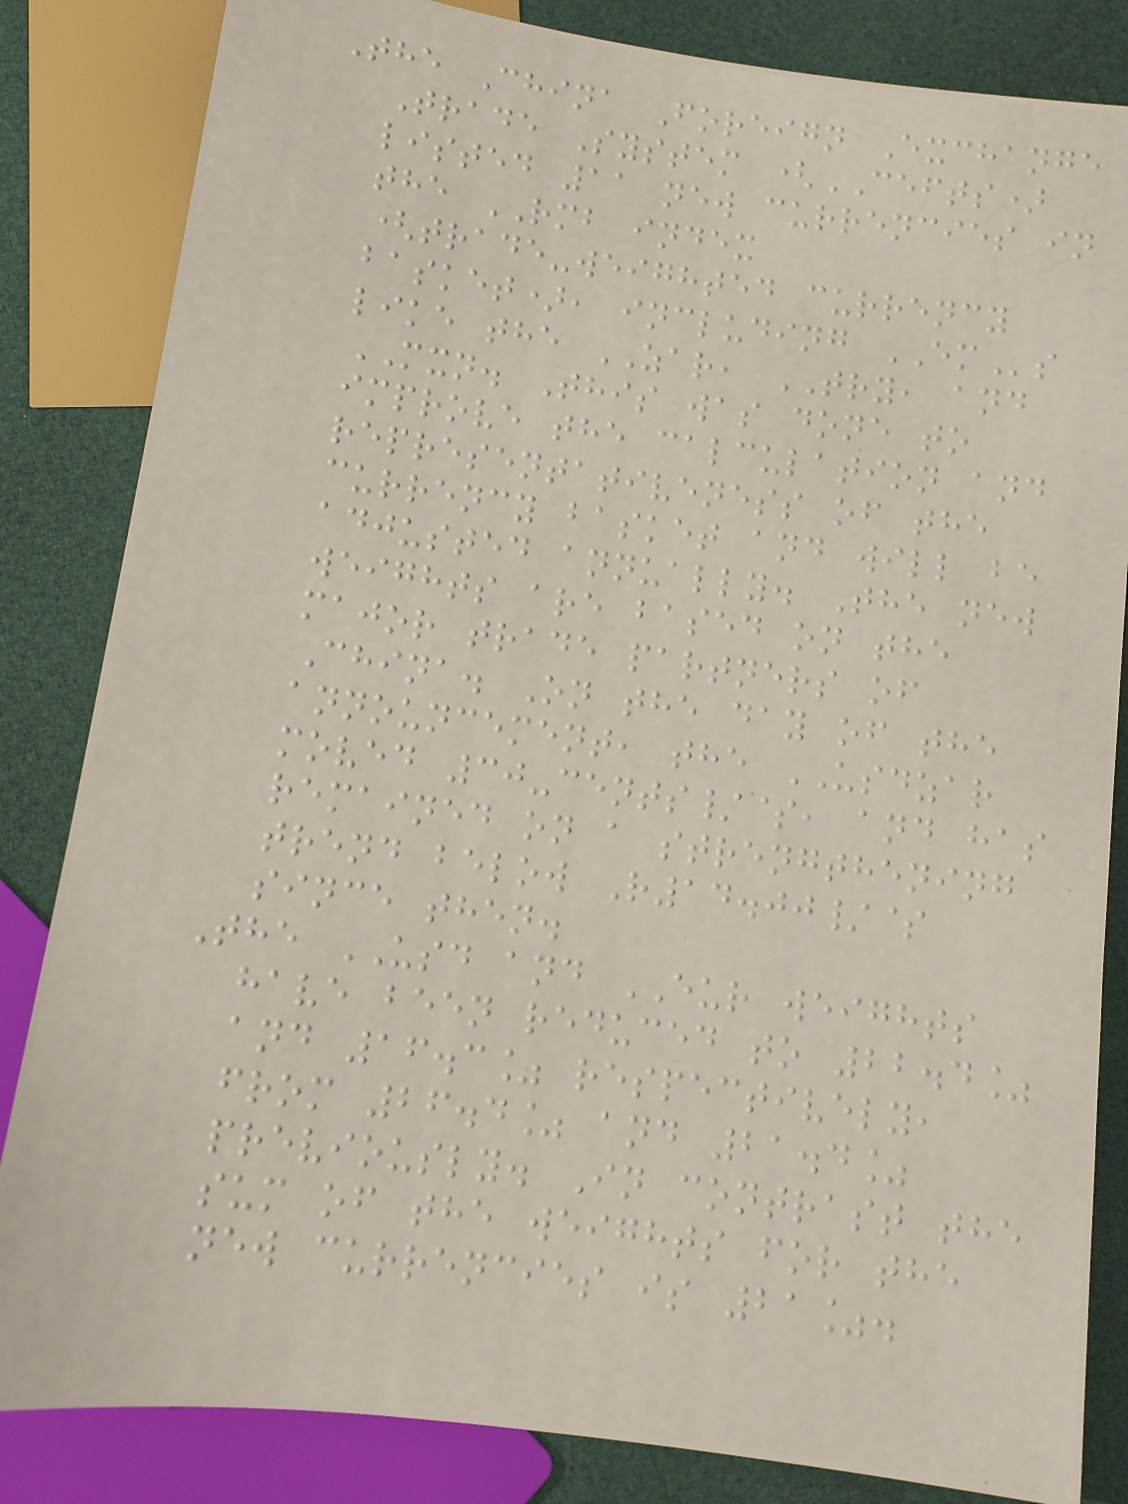The China Foreign Exchange
Trade System (CEFTS)
listed 11 new currencies in
the RMB index
(trade-weighted currency
basket), including EMs
like the ZAR, TRY, and
MXN. This was done to
improve the calculation and
representativeness of the
currency basket and will be
adjusted annually. The new
weights are based on the
major trade partners of
China. On the day of the
announcement, the USDZAR
moved 30-cents/$, and has
remained on a strengthening
trend below R14.00/$
since then.
The USD and EUR weights
have been reduced to 22.4%
and 16.3% respectively,
from 26.4% and 21.4%
previously. In contrast the
sum of the weights for the
new currencies is 21%.
